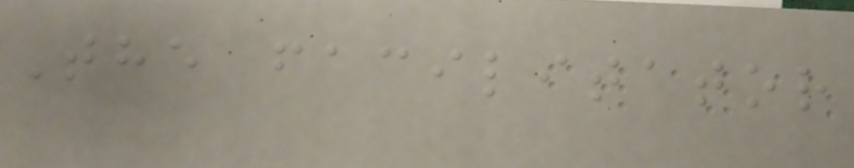The facilitator
